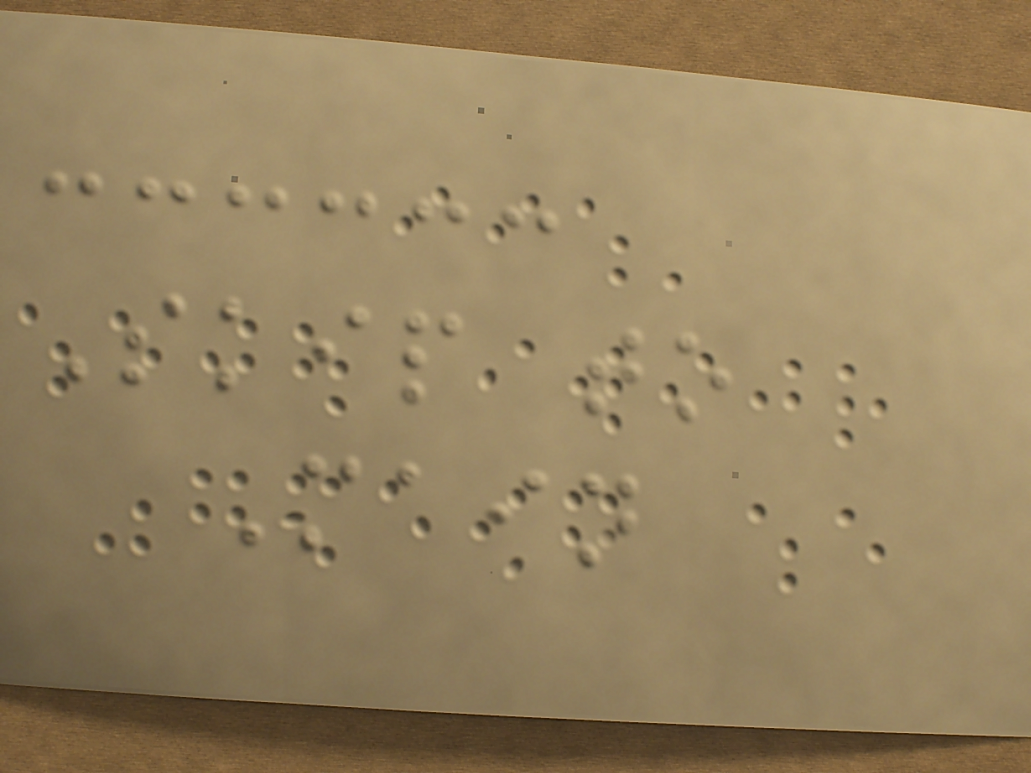Skip to
Main
